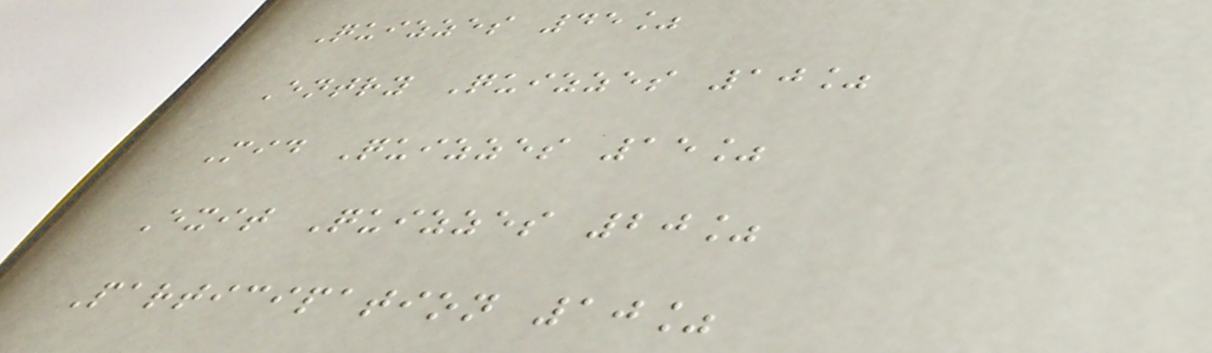Quizzes 45%
Entry Quizzes 10%
Mid Quizzes 15%
Exit Quizzes 20%
Participation 10%
